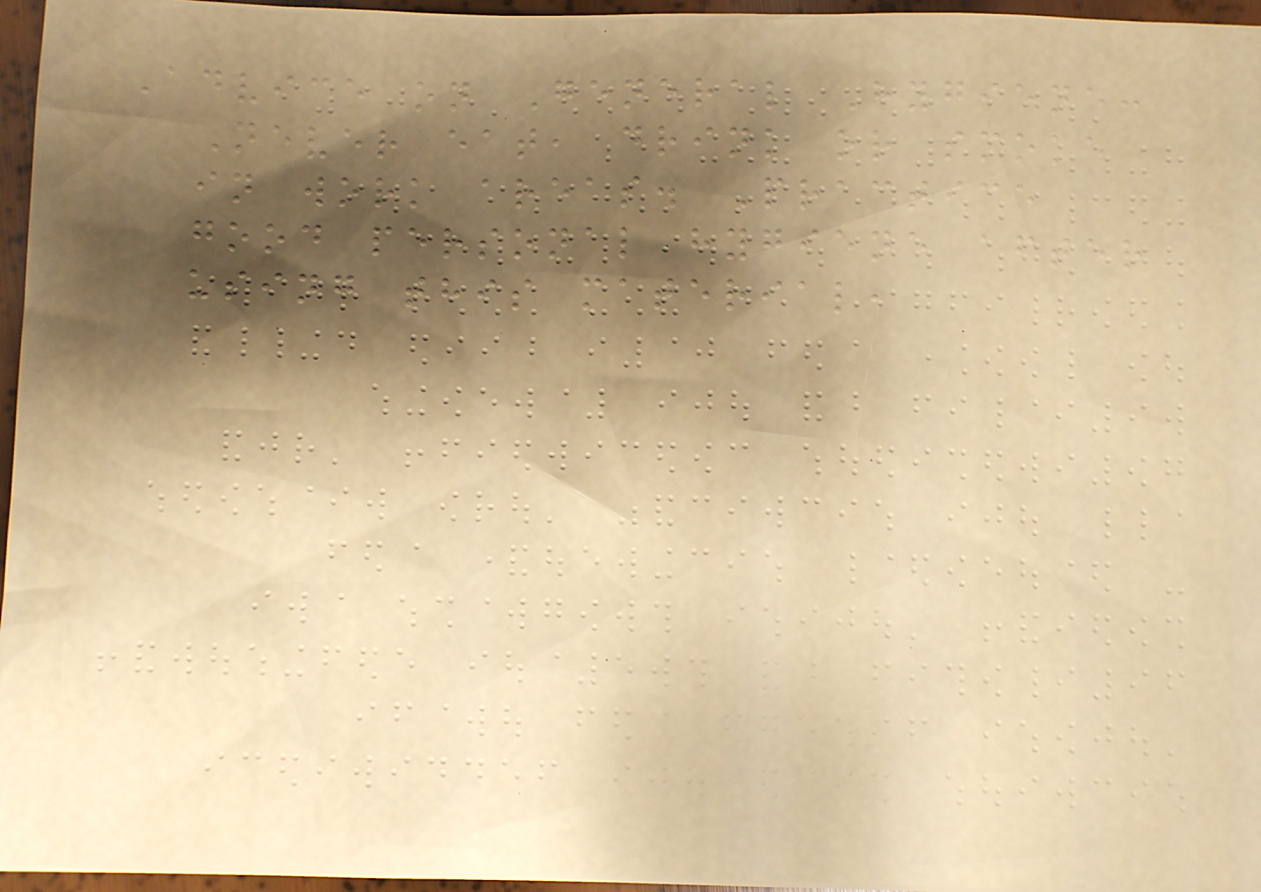Advice on General Hygiene:
Never eat, drink or smoke
in work areas. Practice
good personal hygiene after
using this material,
